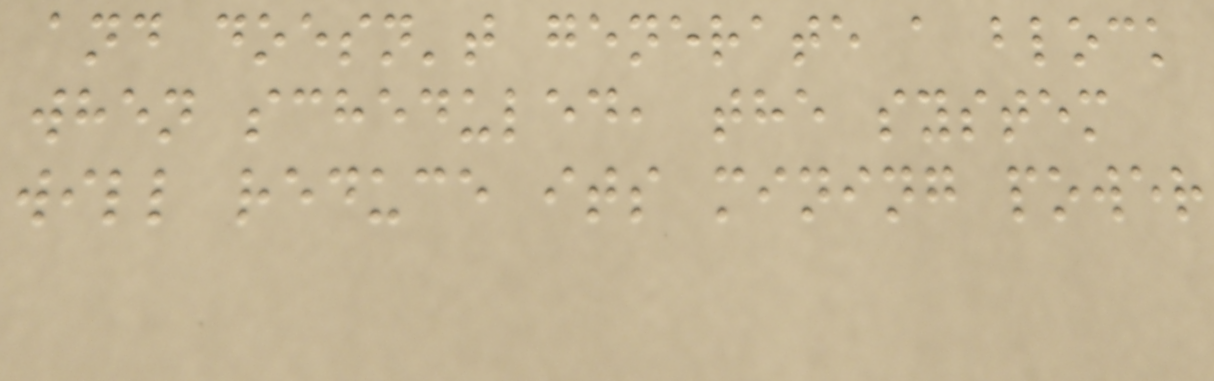and doesn't generate a block
when scheduled, the system
will reduce its mining power
